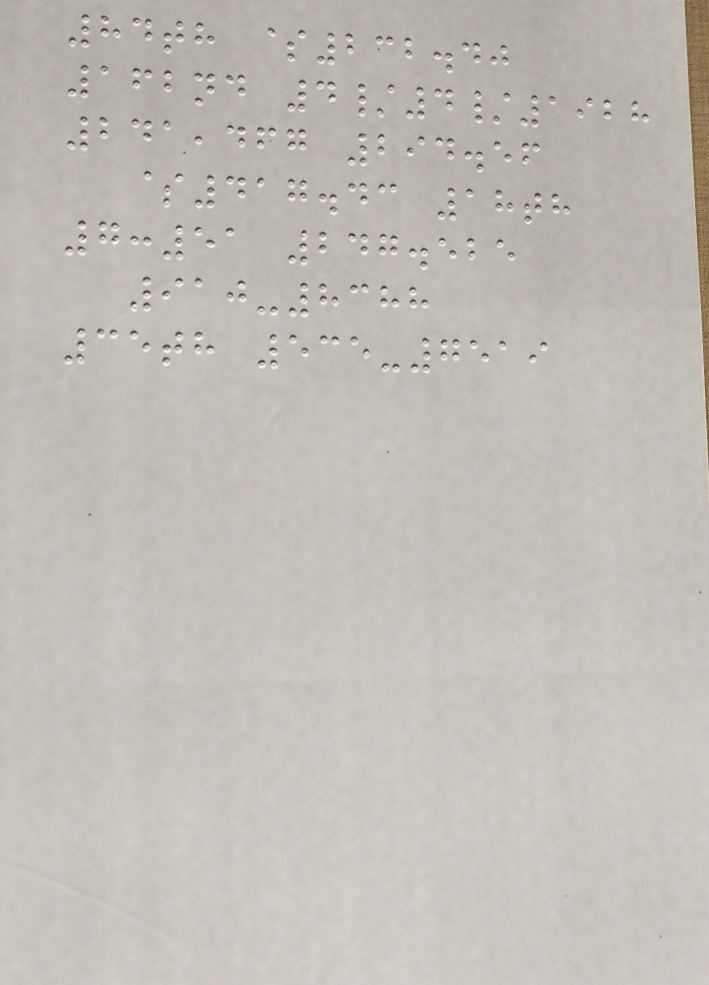84th $232.40
162nd 4/4/1928
241,467 294.56
$417.43 18th
7:51 247.525
910-8388
35th 535-7519
